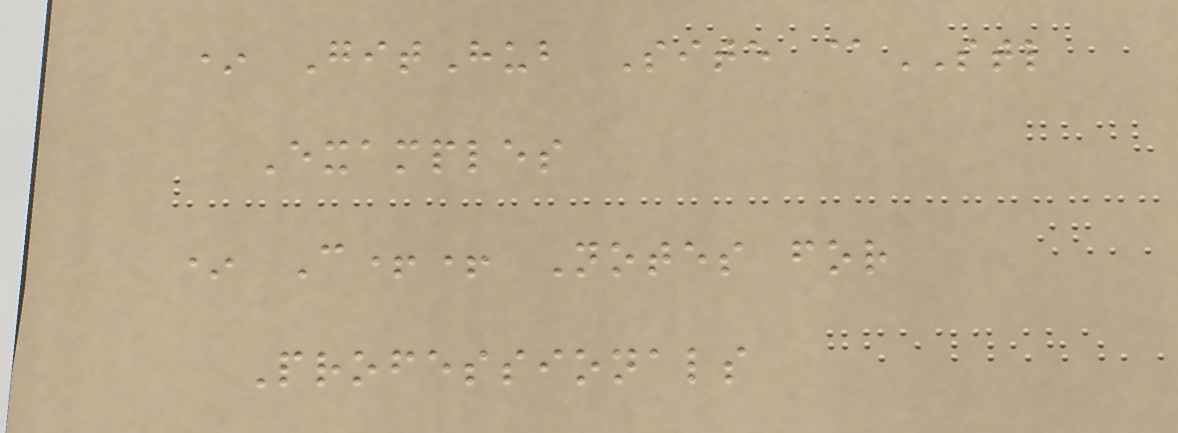* GitHub Site @STL
Examples
* C++ Notes for
Professionals
